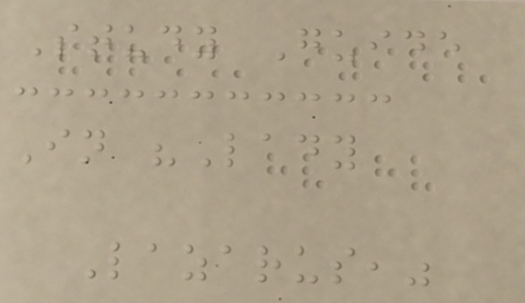Study Guide
In "Lady
Lazarus,"
